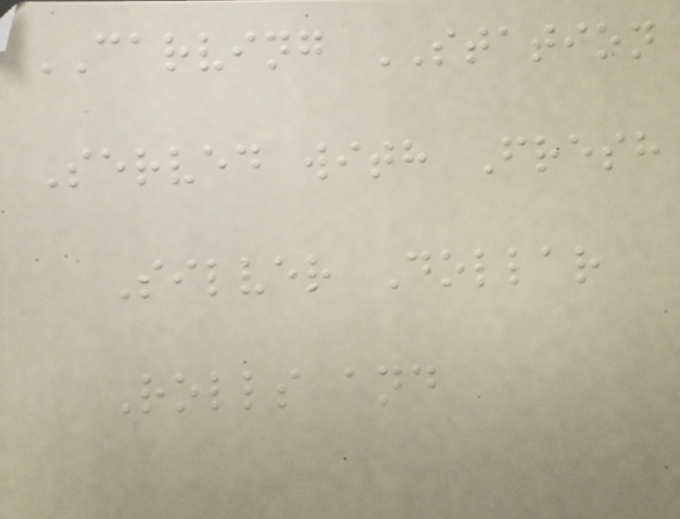CARVING STATION
Served with Fresh
Silver Dollar
Rolls and
